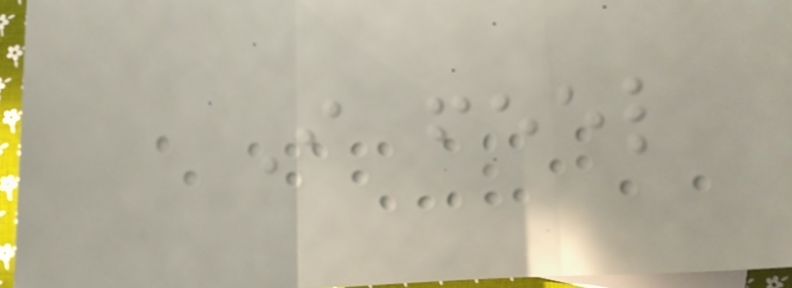I feel
